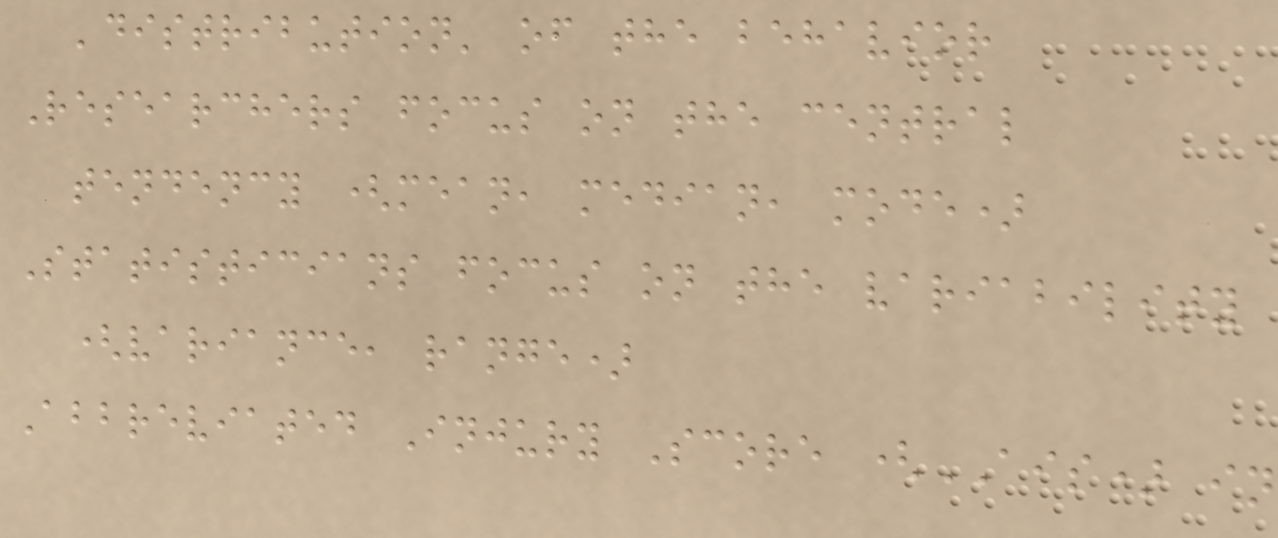'distribution' of the behavior
Researchers focus on the central
tendency (mean, median, mode)
Statisticians focus on the variability
(variance, range)
Abbreviated Injury Score (AIS) in
